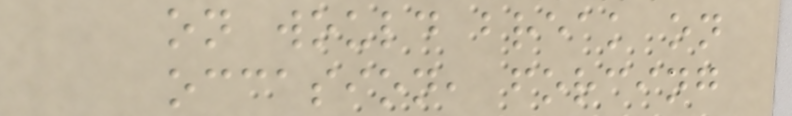on would break on
occasion, forcing
